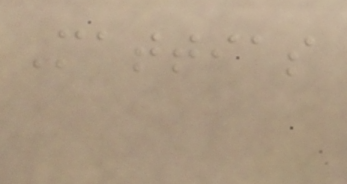Mattias
